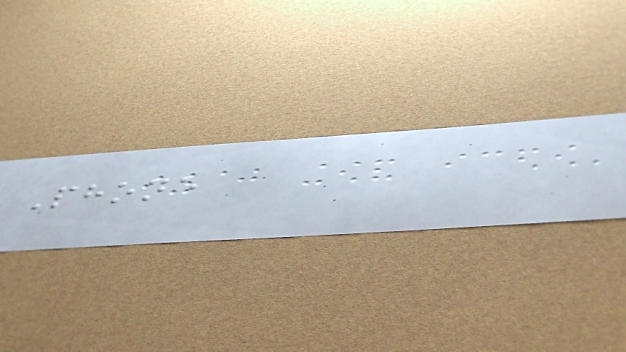Phone
